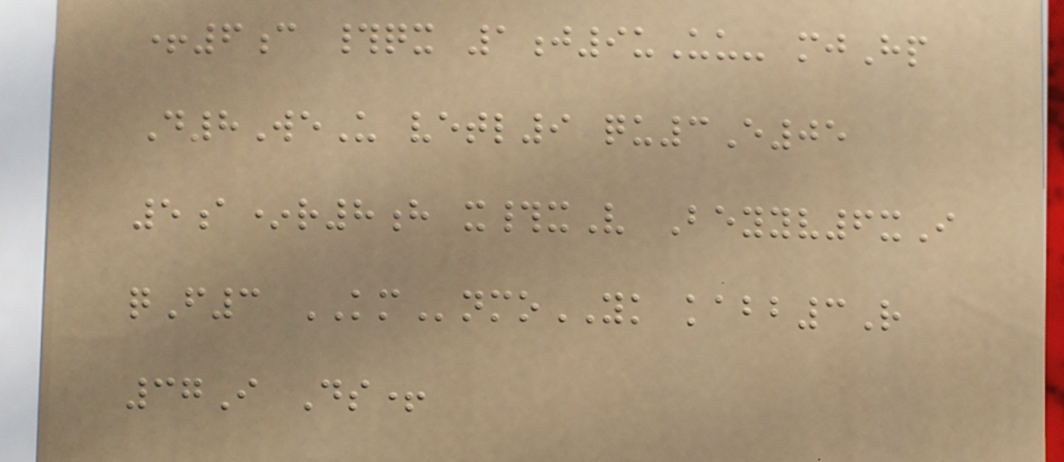+6c #qx 1j9uUu- mjHp
D8WeU vetl9 qu3E05
5a*r8h x#xV Beyyv6xI
qF3 KMnmoYK kabb3R
37I Ds+
